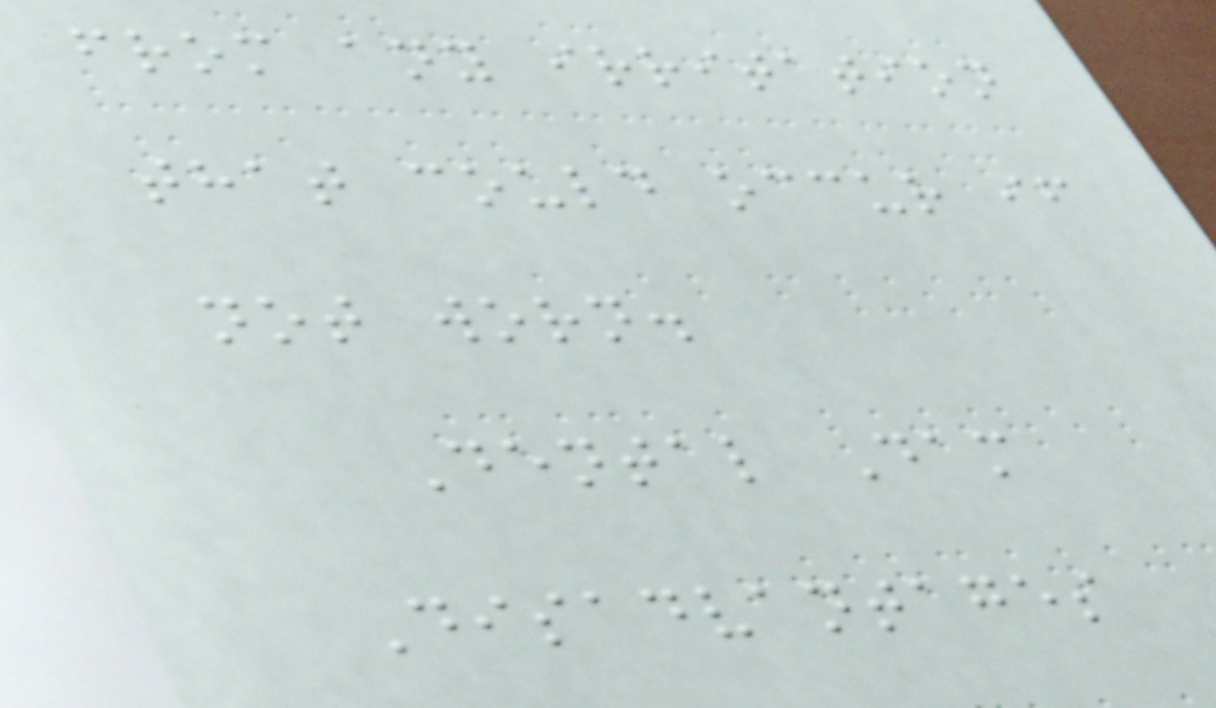from any irritation
that could occur if
not worn.
Dental Dam
Disadvantages
